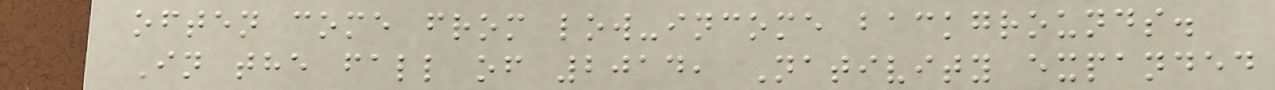often come from low-income backgrounds.
In the fall of 2014, Nativity expanded
